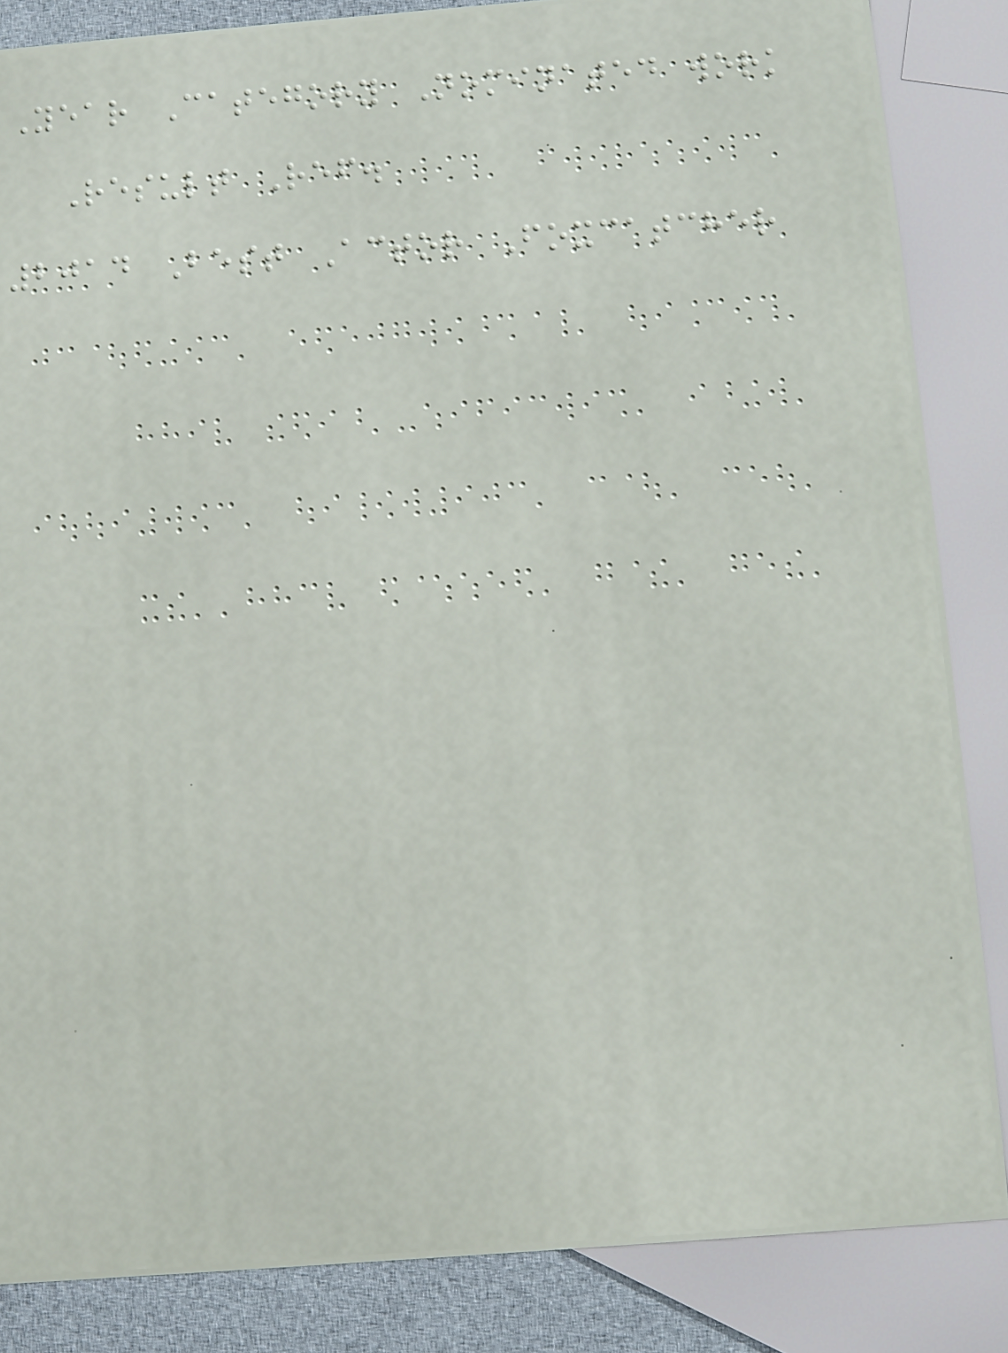Year Category Nominated work
Result Ref.
2014 Best Actor Foxcatcher
